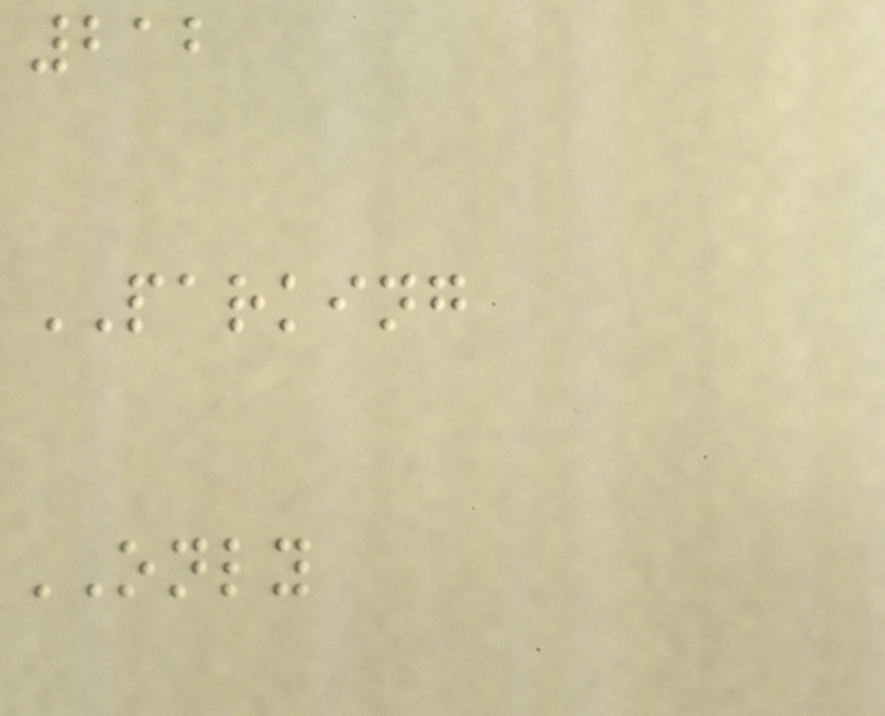212
PARKING
ONLY
